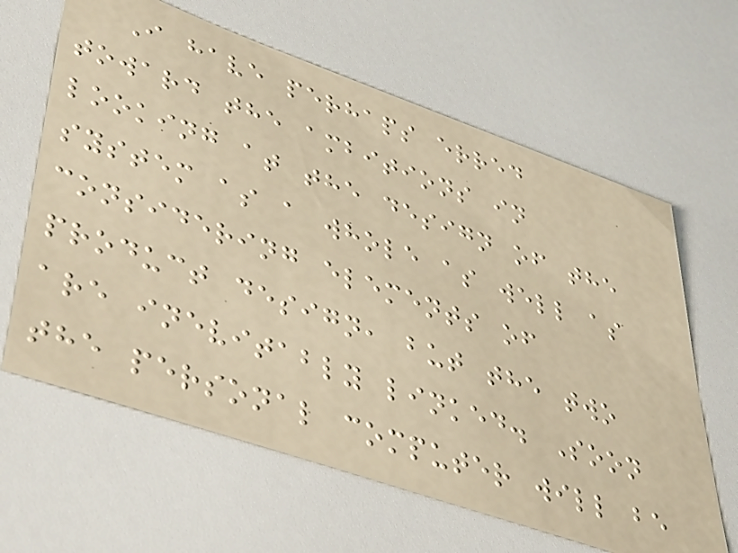I have perhaps erred
toward the ambitions in
looking at the design of the
system as a whole as well as
considering elements of
product design, but the two
are inevitably linked. Soon
the personal computer will be
